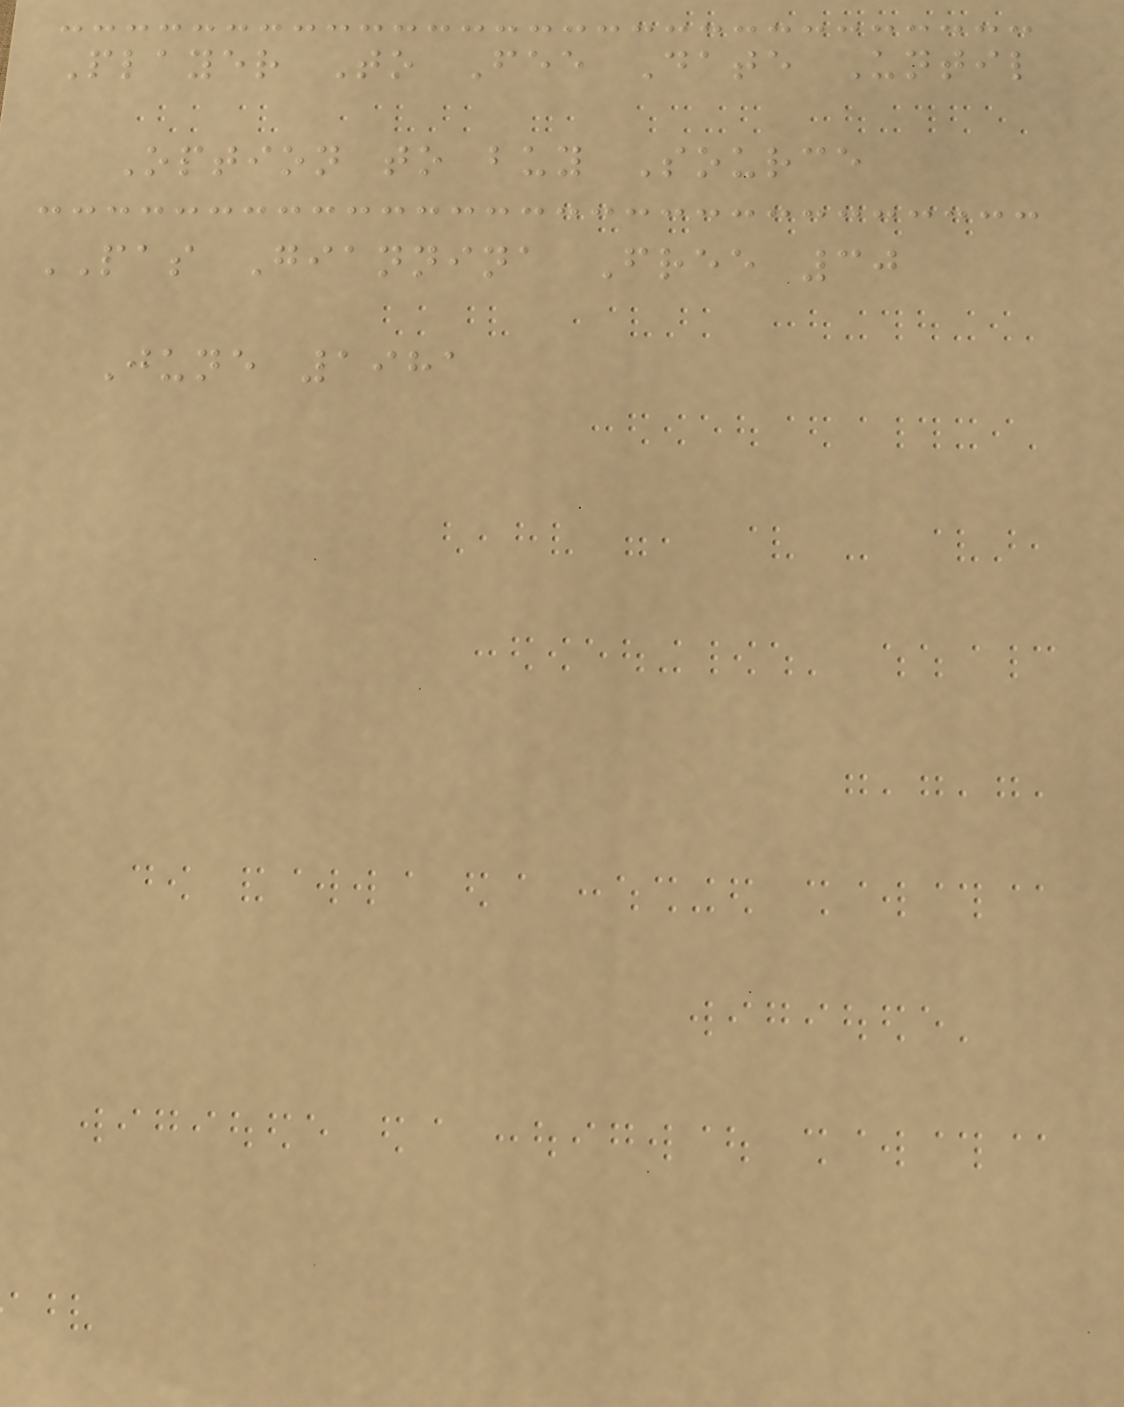Player To Fee Date Until
Option to buy Source
PAS Giannina Free 30
June 1981
